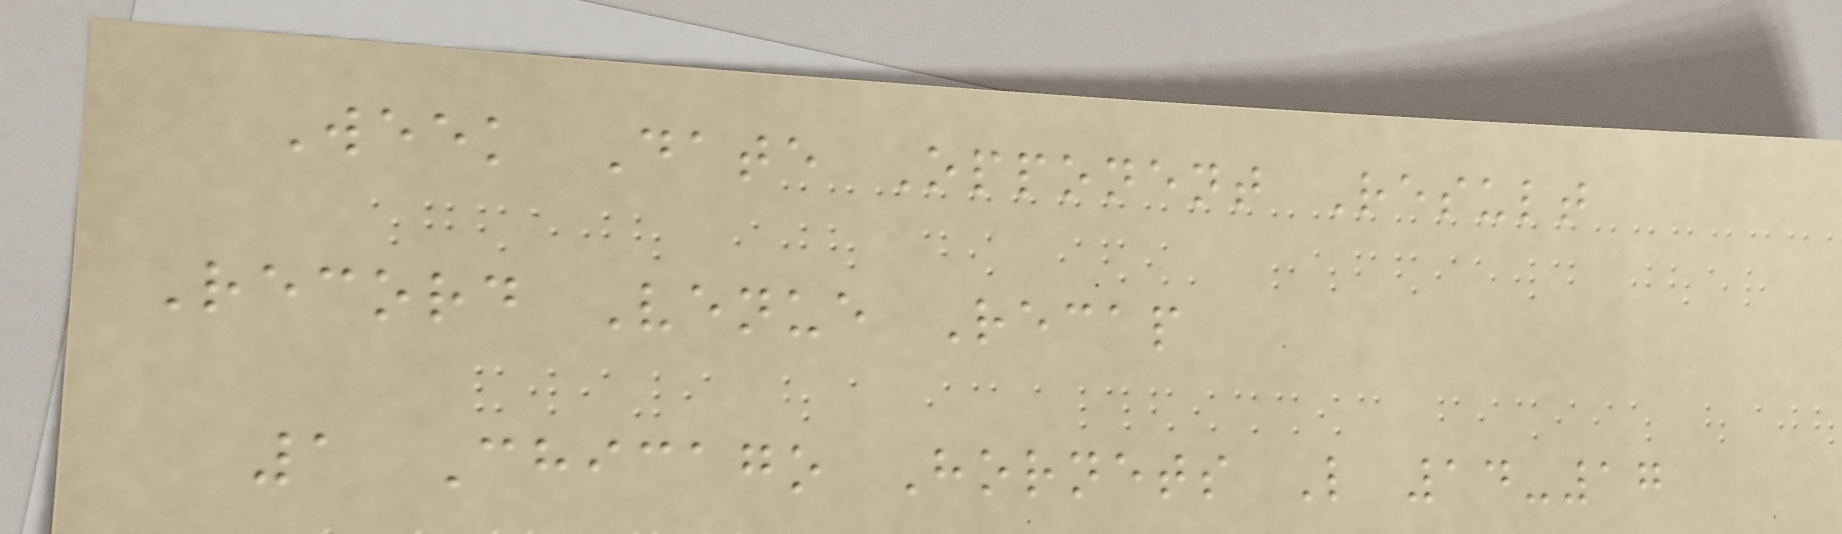Week Date Opponent Result
Record Venue Recap
1 Chicago Hornets L 14-17
